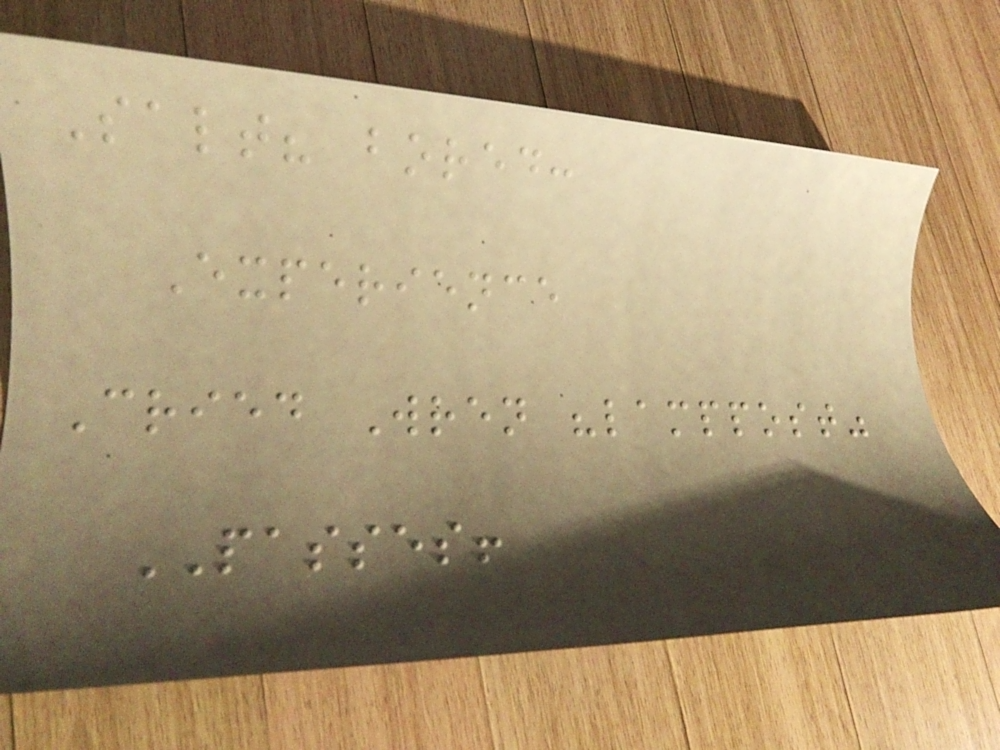Salt? bored:
Experience
Cried Wren "lamppost"
PASSES!
